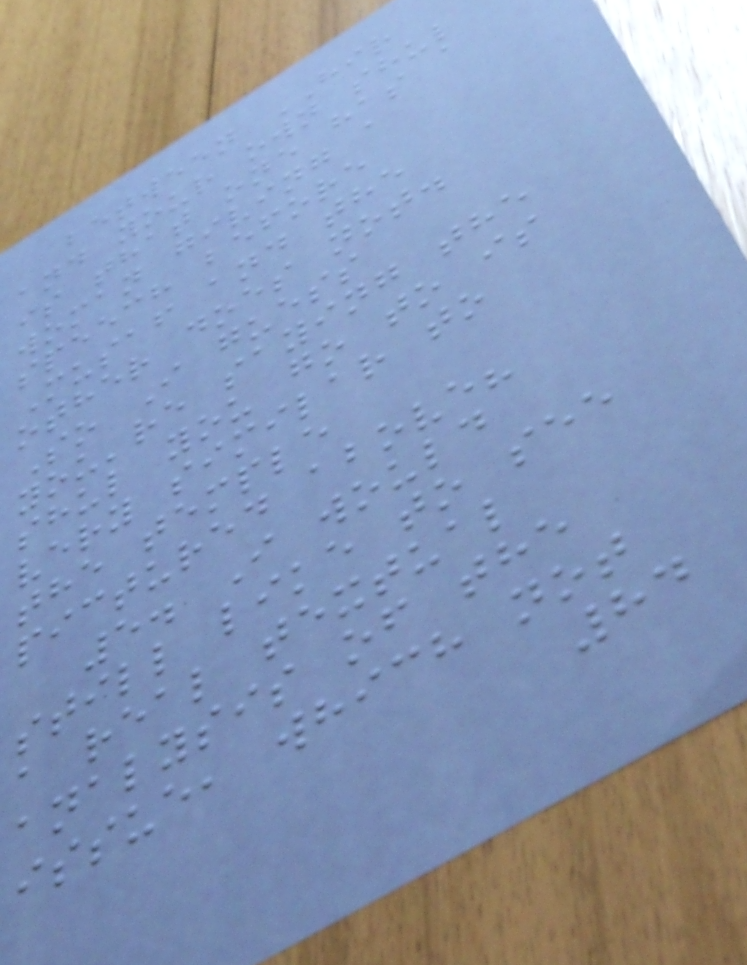between HIR
and your own shul
is that one has a
woman giving a
speech before
Musaf and the
other does not.
So I guess
you're saying the
shul you go to is
very similar to
the temple
pictured above?
5. I would
still like to see
a real textual
analysis of the
issue, which not
84
